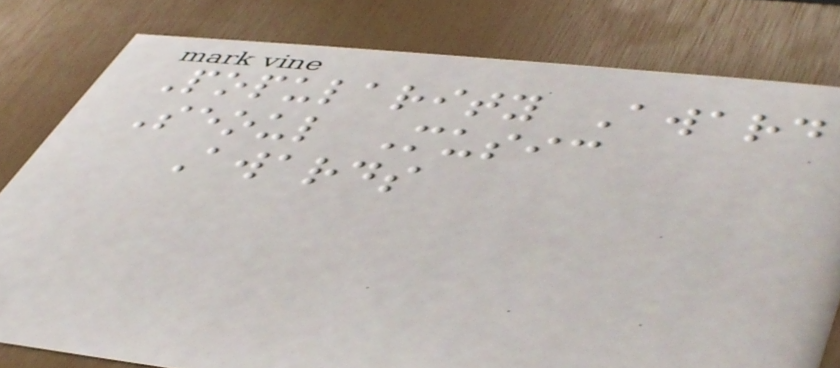Popularity Award
Seoul Music
Awards
